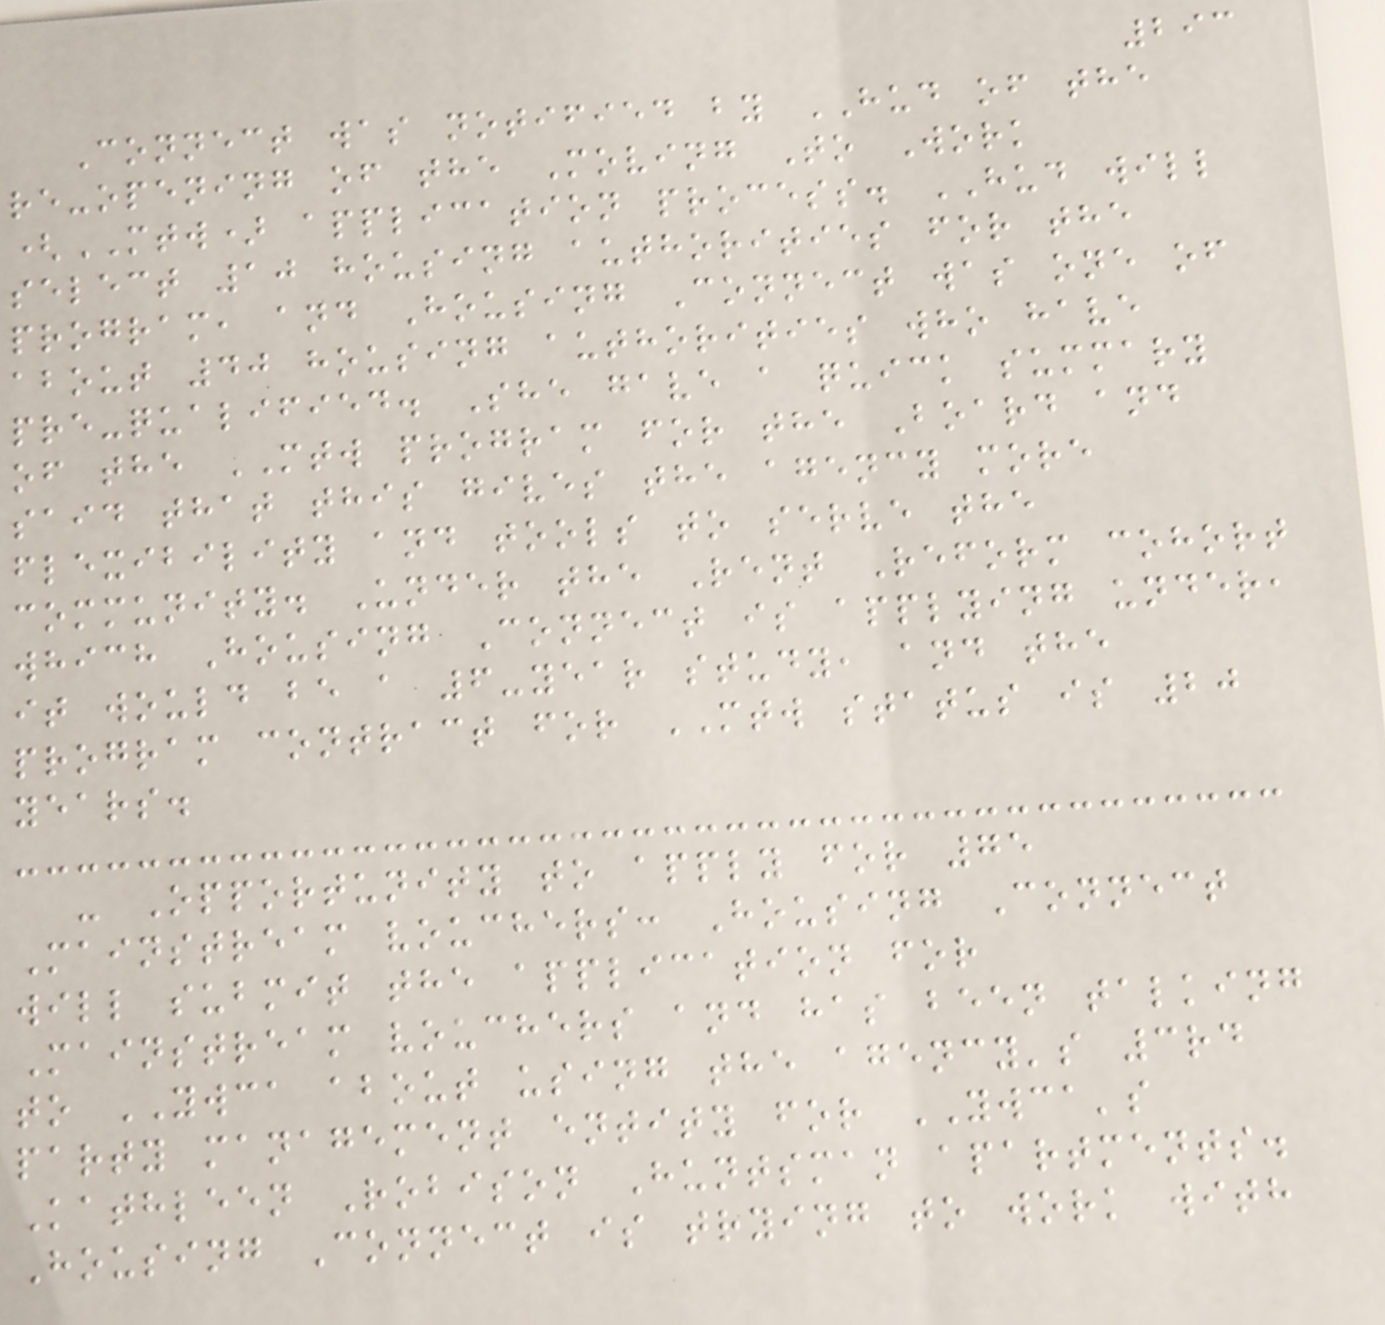293
Connect was notified by HUD of the
re-opening of the Moving To Work
(MTW) application process. HUD will
select 10 housing authorities for the
program, and Housing Connect was one of
about 40 housing authorities who have
pre-qualified. She gave a quick summary
of the MTW program for the Board and
said that this gives the agency more
flexibility and tools to serve the
community. Under the Rent Reform cohort
which Housing Connect is applying under,
it would be a 6-year study, and the
program contract for MTW status is 20
years.
- Opportunity to apply for 75
Mainstream vouchers: Housing Connect
will submit the application for
Mainstream vouchers and has been talking
to YWCA about using the agency's 3rd
party management entity for YWCA's
Kathleen Robison Huntsman apartments.
Housing Connect is trying to work with
